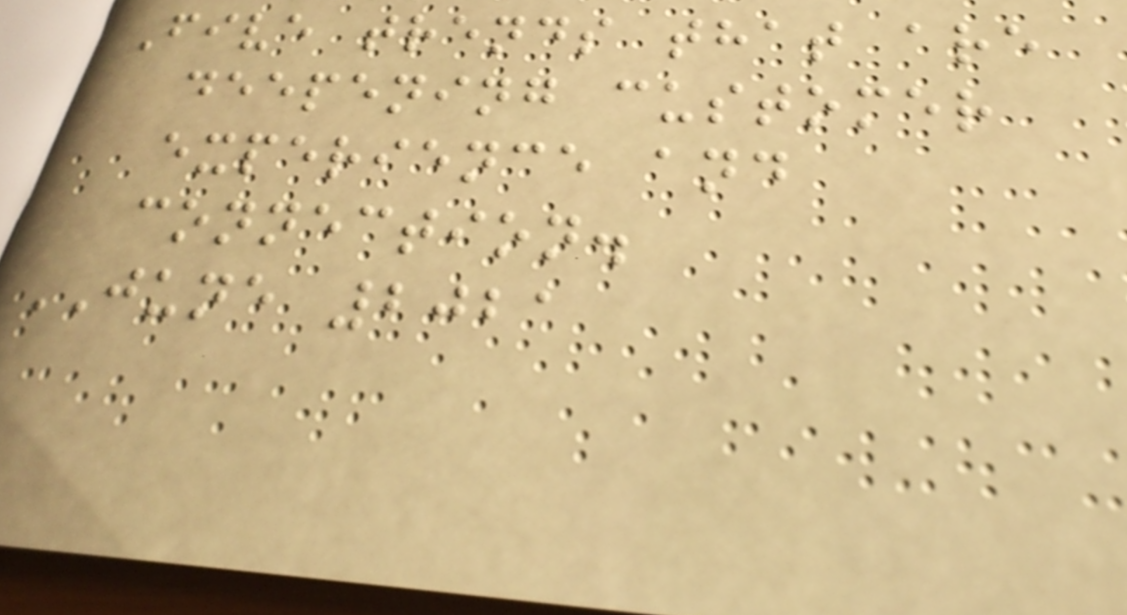Five trends that are
deepening customer
experience and
connection.
JUNE 2021
